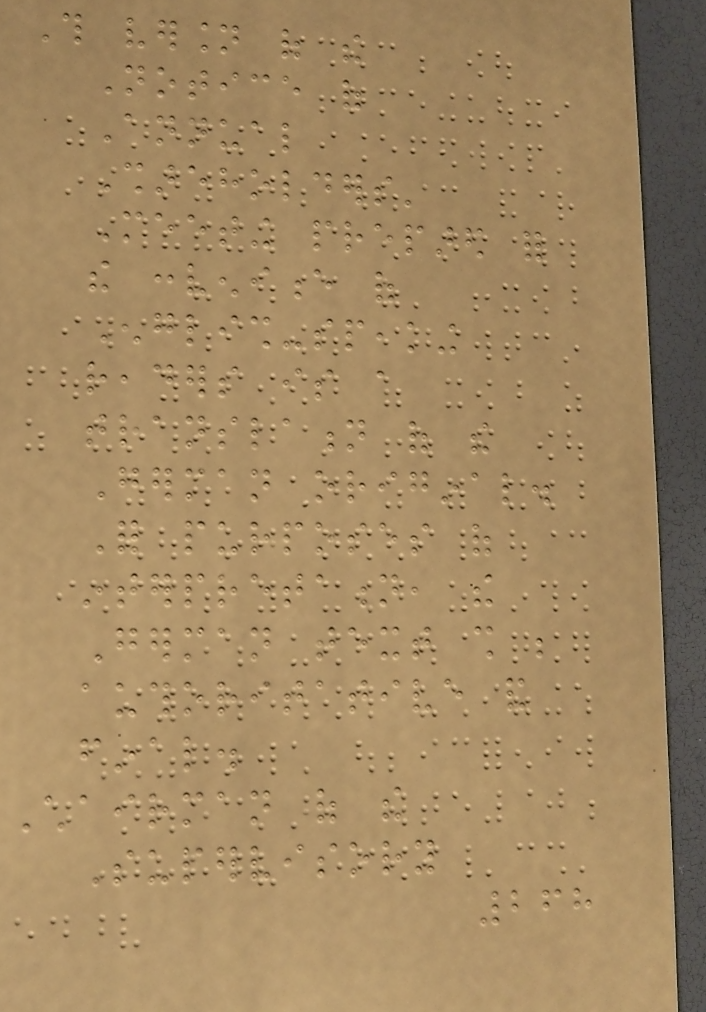This version of the
Notice of
Annual
Shareholders'
Meeting prepared for
the convenience of
English-speaking
readers is a
translation of the
German original.
For purposes of
interpretation, the
German text shall be
authoritative and
final.
Chairman of the
Supervisory
268
